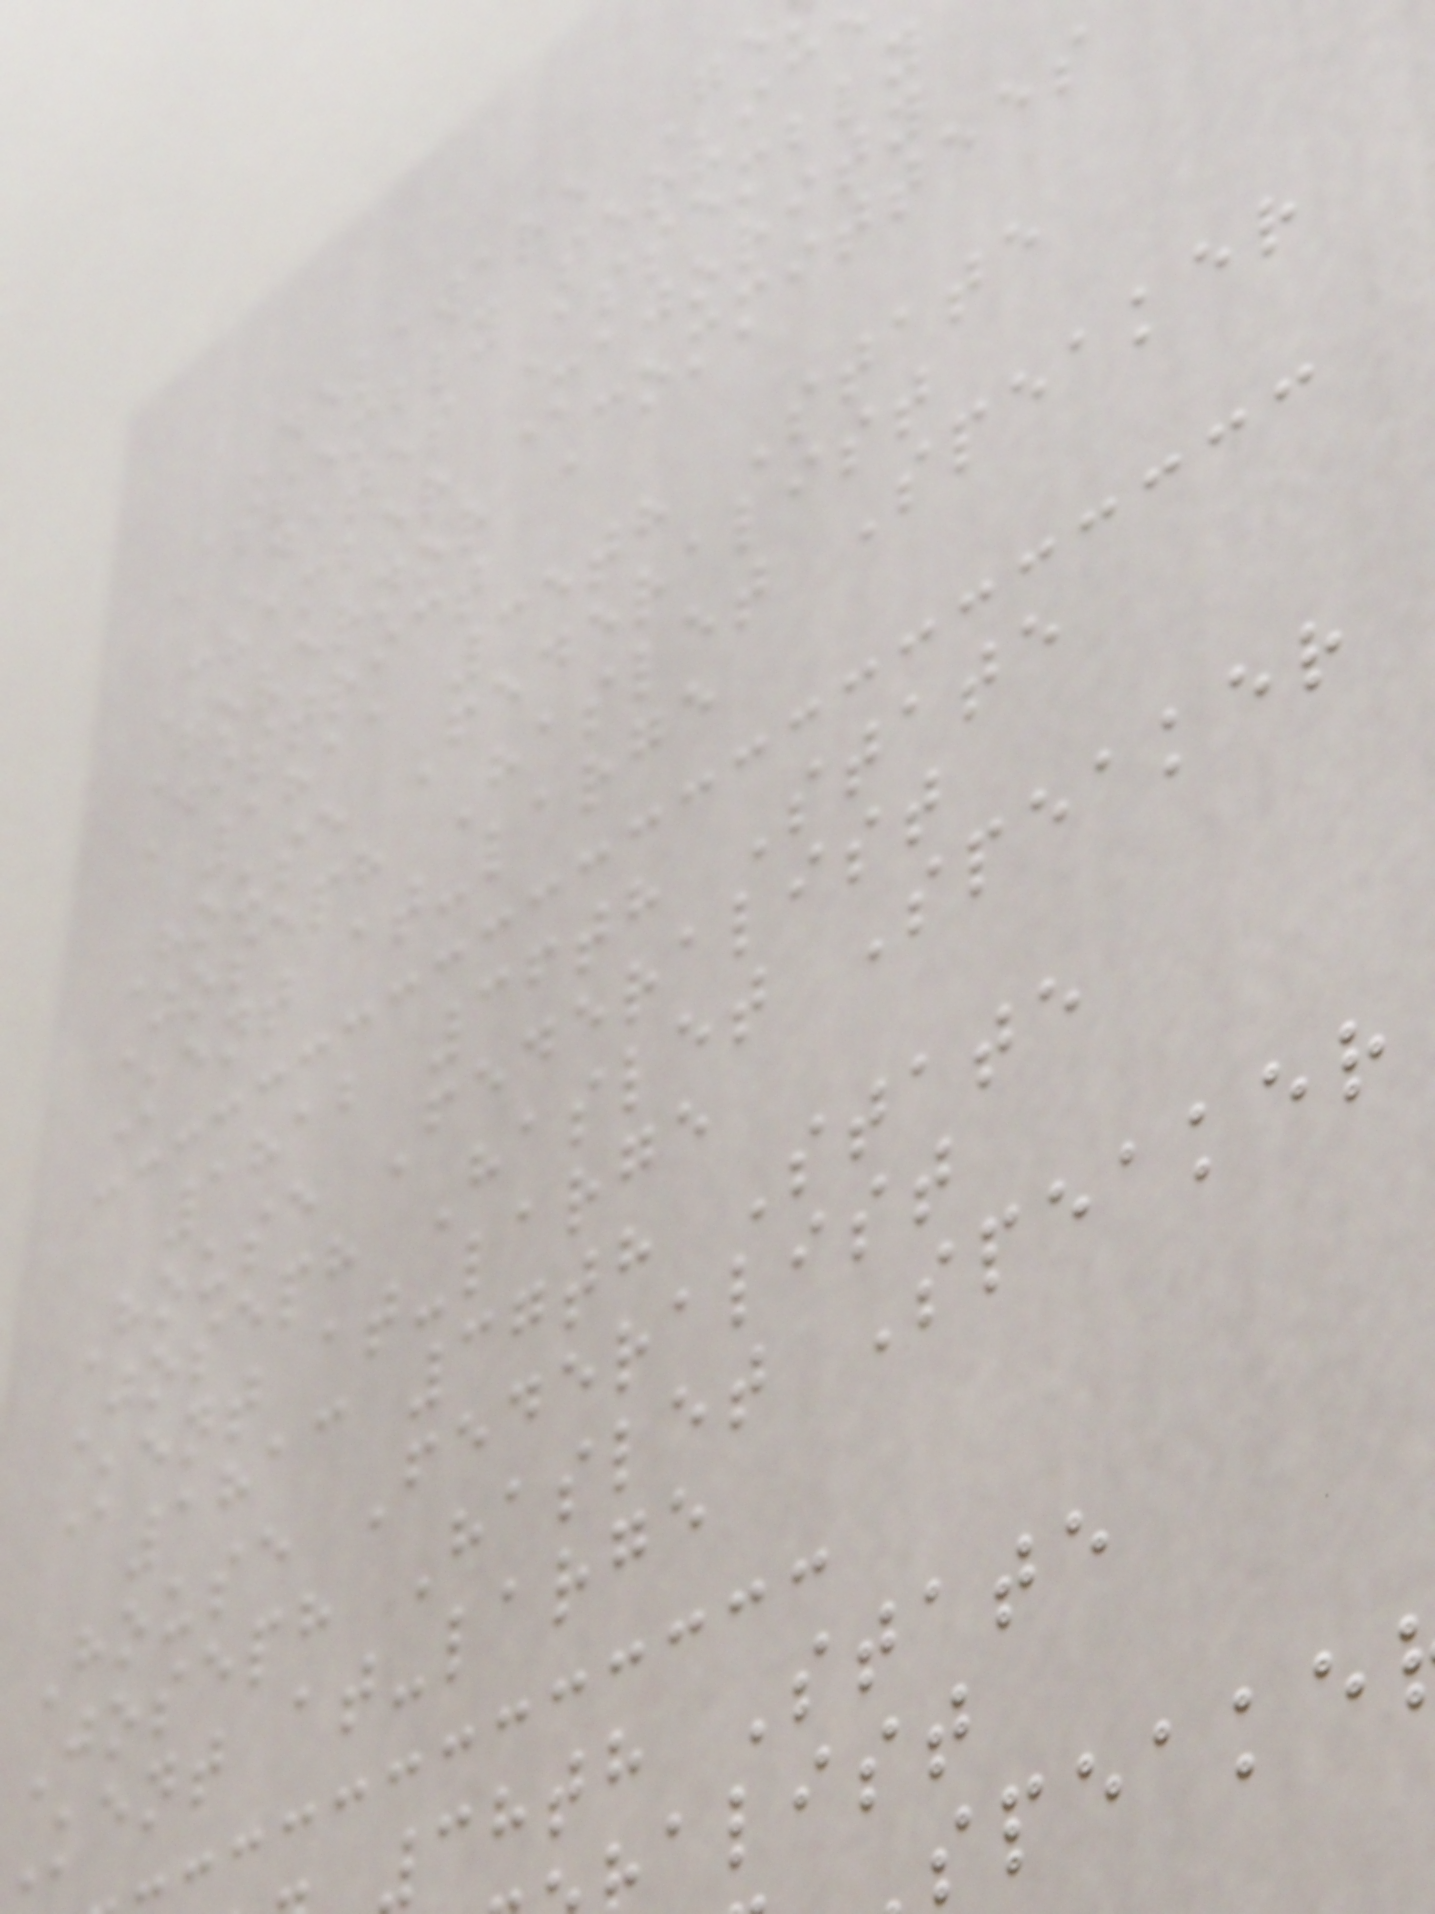Delaware Ge
Assembly servic
Dates Assembly
Chamber Majority
Governor Committees
District
1811 35th State
House Federalist
Joseph Haslet Speaker
Kent at-large
1812 36th State
House Federalist
Joseph Haslet Speaker
Kent at-large
1813 37th State
House Federalist
Joseph Haslet Speaker
Kent at-large
38th State
alist
